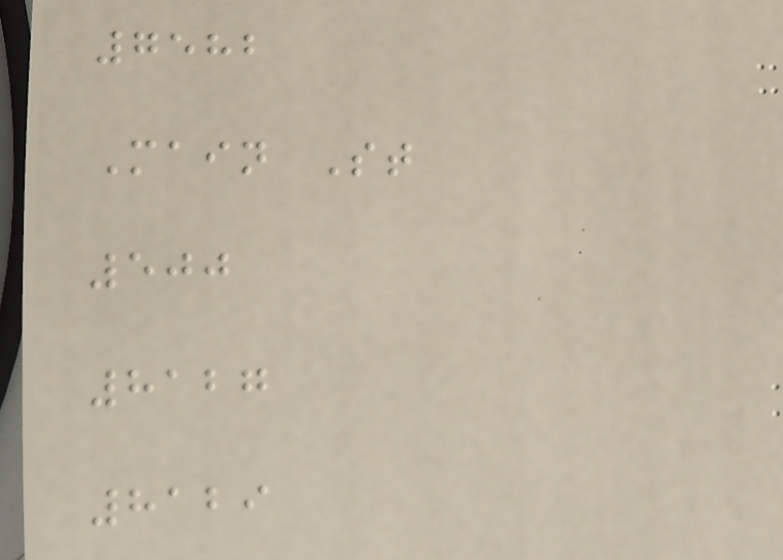7582
Main St
500
8127
8129
